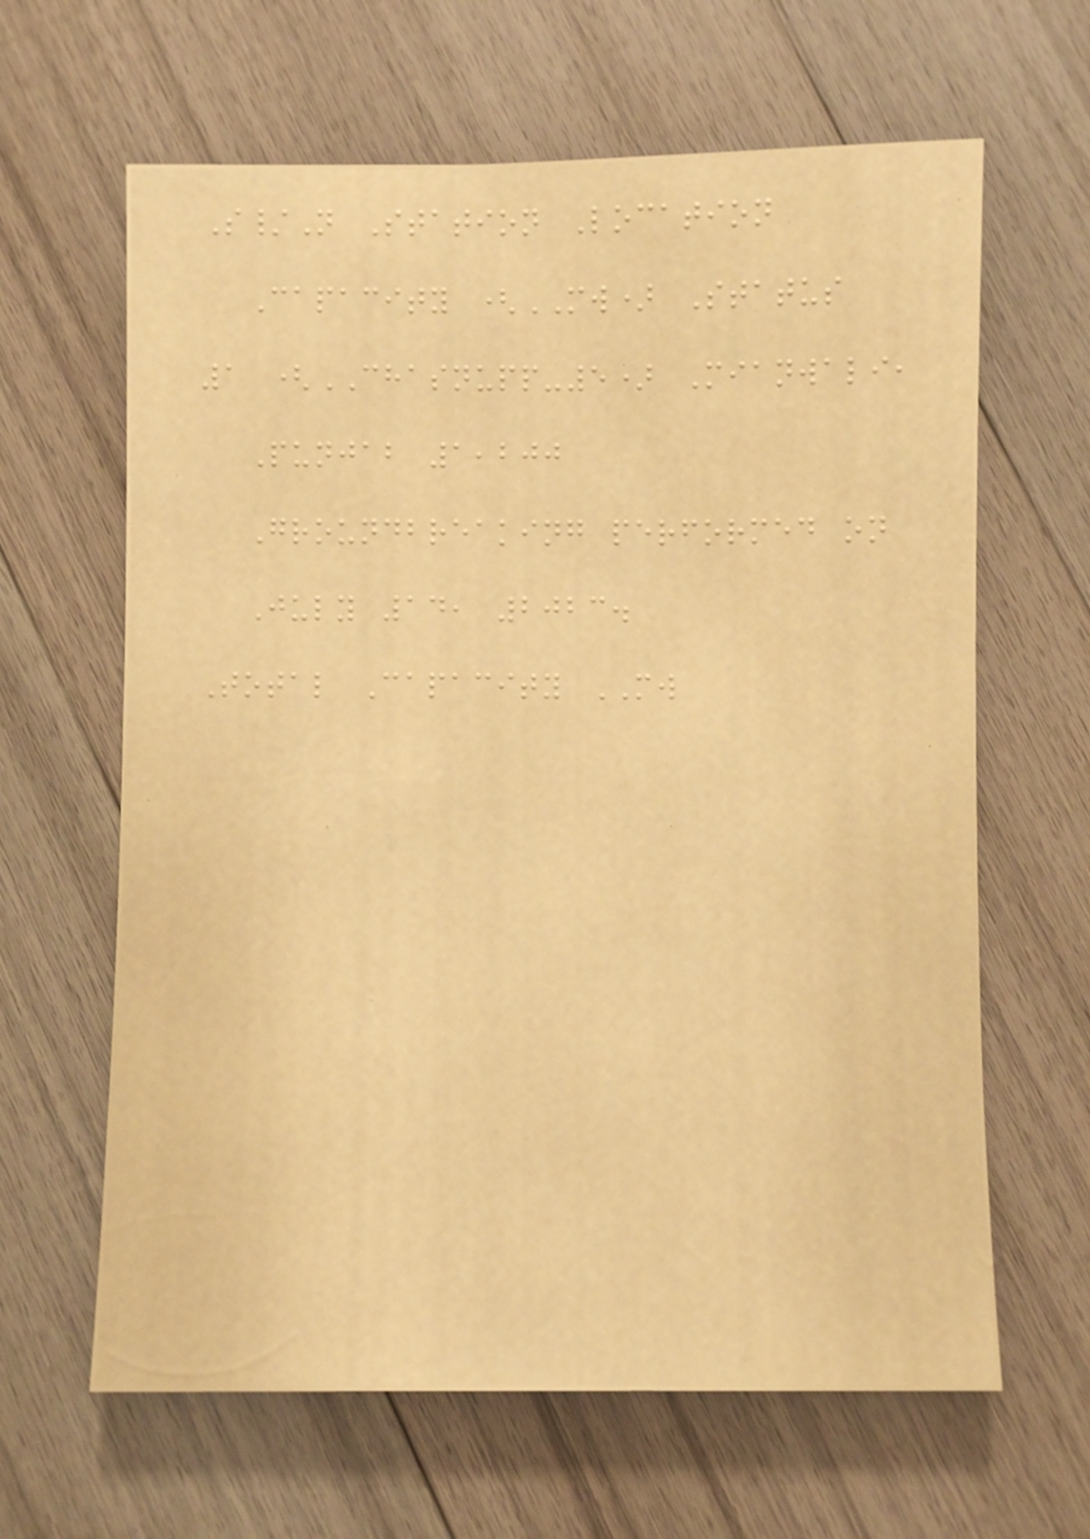S/N Station Location
Capacity (MW) Status
1 (CHASNUPP-5) Mianwali,
Punjab 1,200
Groundbreaking performed on
July 14, 2023.
Total Capacity MW
